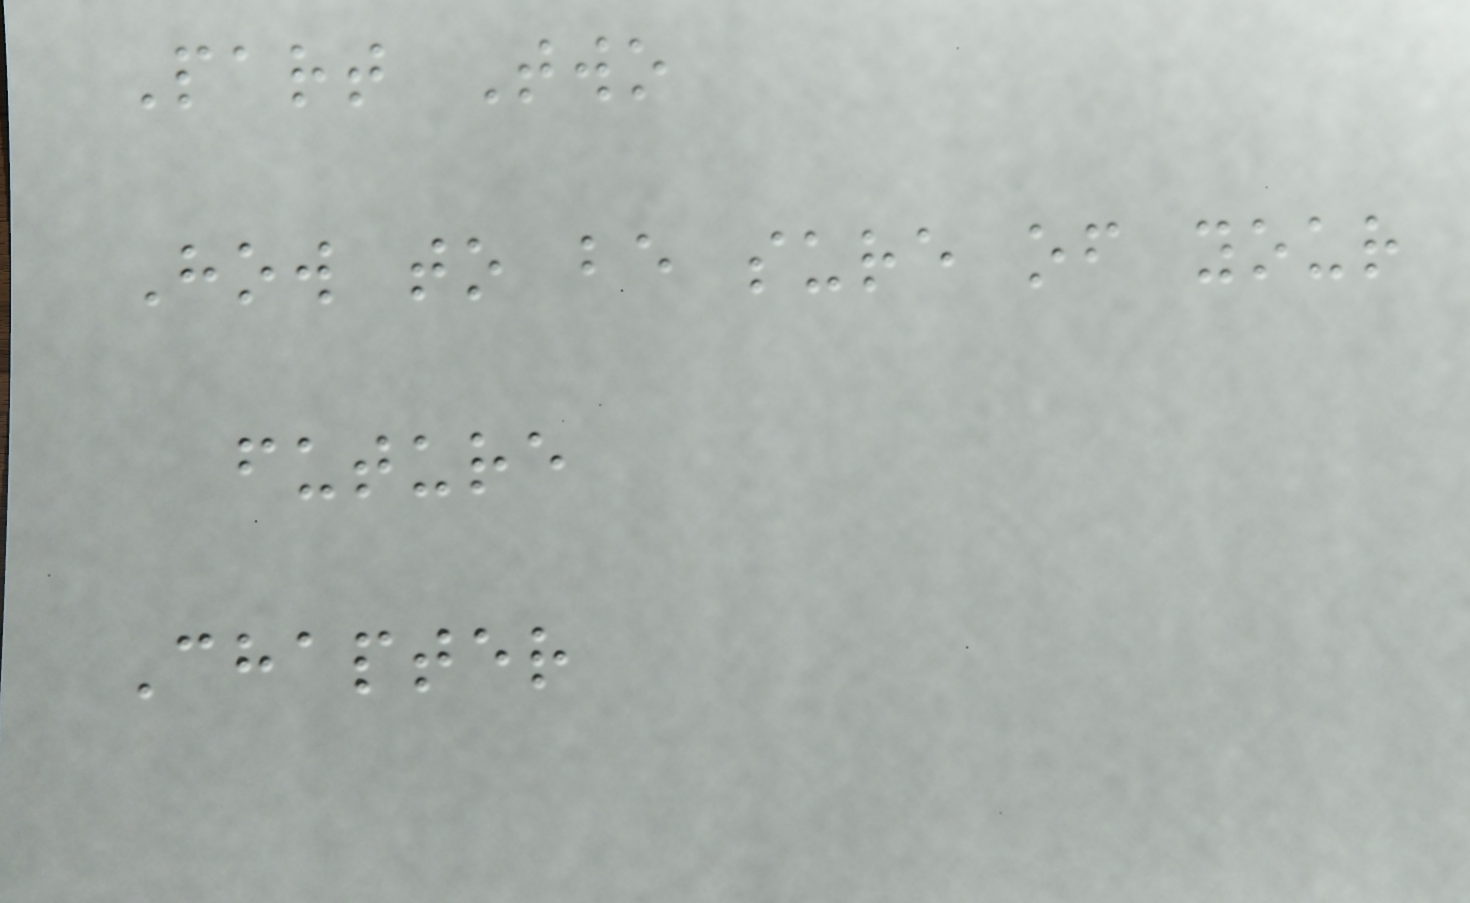Part Two
How to be sure of your
future
Chapter
